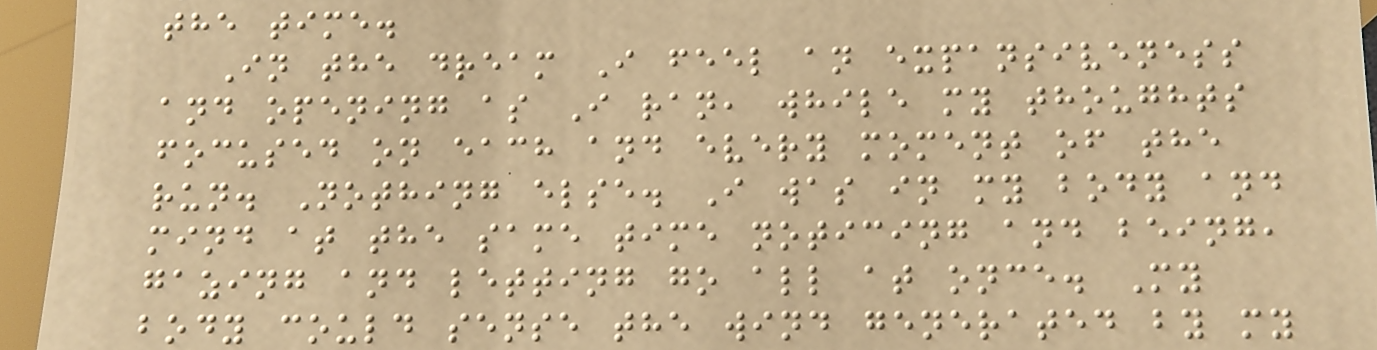the time.
In the dream I feel an expansiveness
and opening as I ran, while my thoughts
focused on each and every moment of the
run. Nothing else. I was in my body and
mind at the same time noticing and being,
gazing and letting go all at once. My
body could sense the wind generated by my
